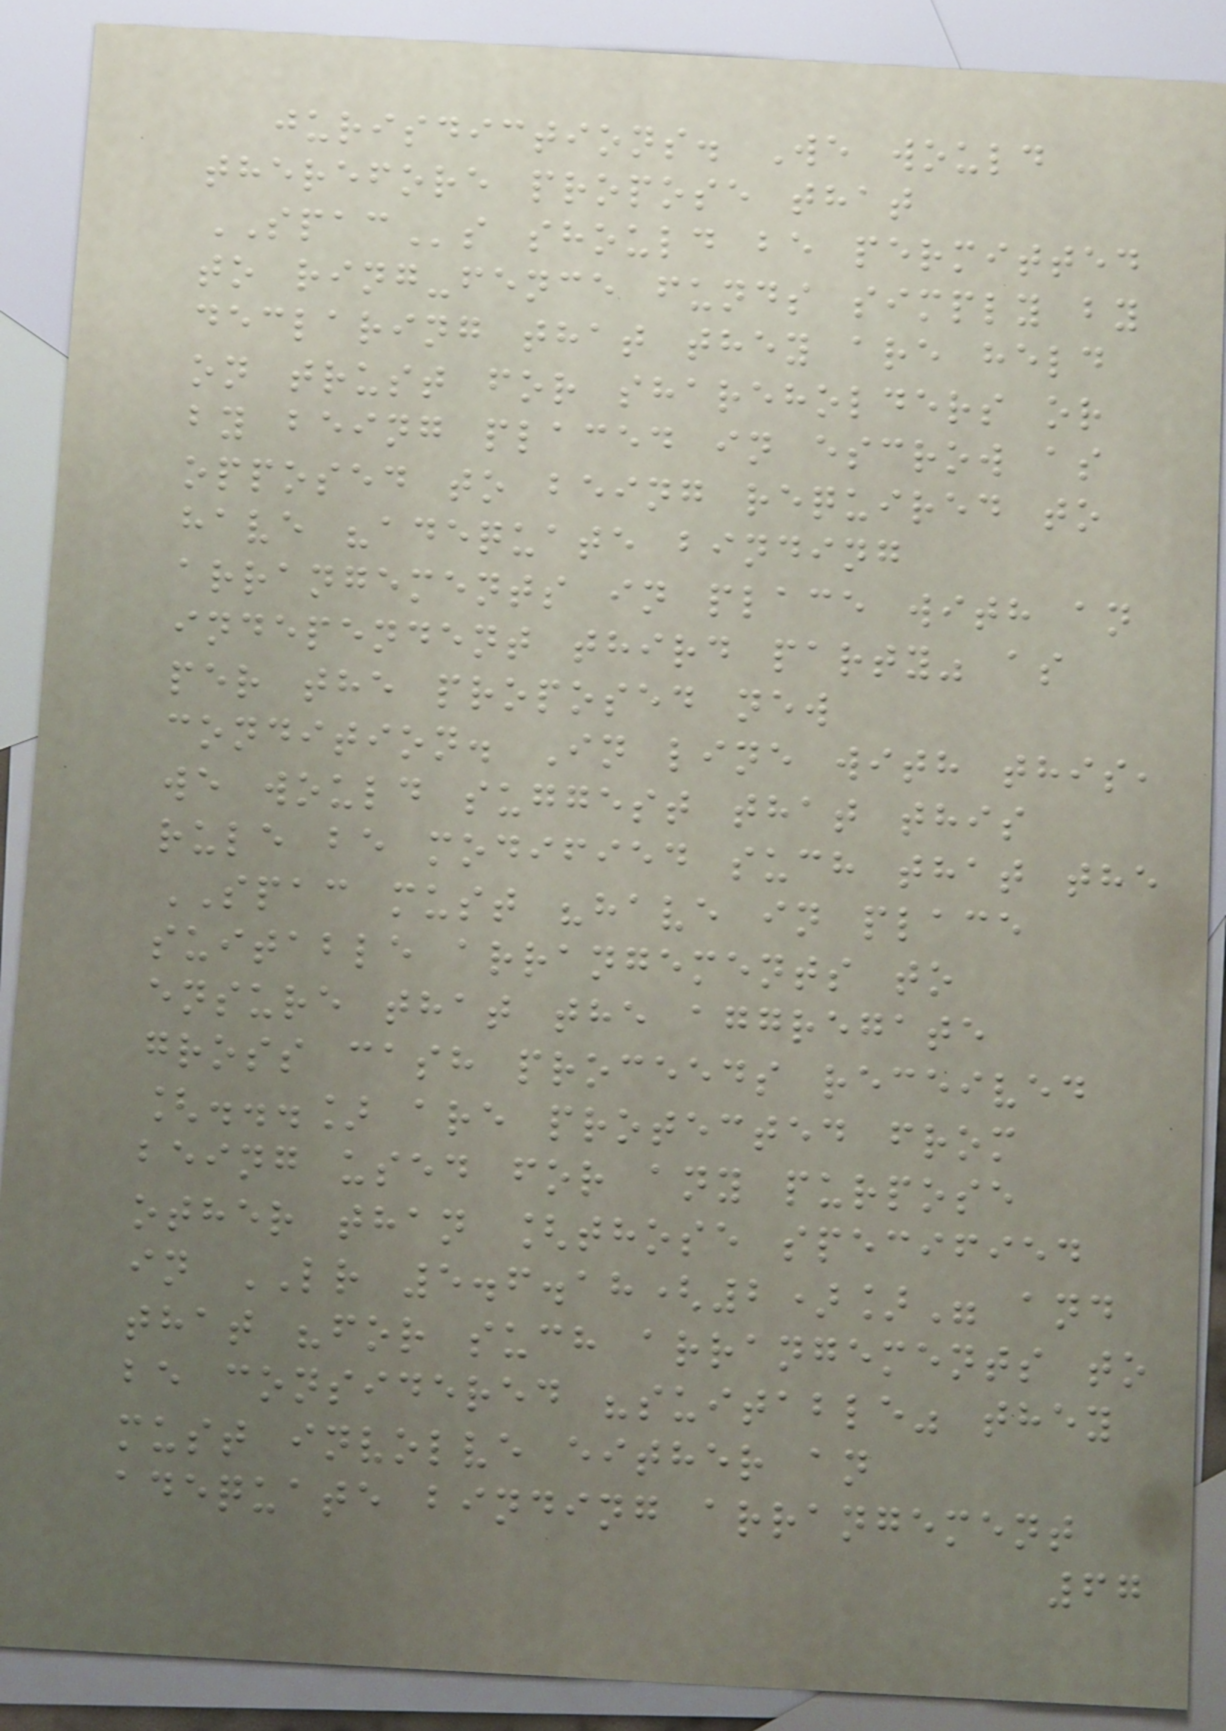jurisdictions. We would
therefore propose that
SPACs should be permitted
to ring-fence funds simply by
declaring that they are held
on trust for shareholders or
by being placed in escrow as
opposed to being required to
have "adequate binding
arrangements in place with an
independent third party" as
per the proposed new
condition. In line with this,
we would suggest that this
rule be modified such that the
SPAC must "have in place
suitable arrangements to
ensure that the aggregate
gross cash proceeds received
[...] are protected from
being used for any purpose
other than [those specified
in LR 5.6.18(2)]" and
that "for such arrangements to
be considered "suitable" they
must involve either an
adequate binding arrangement
67
